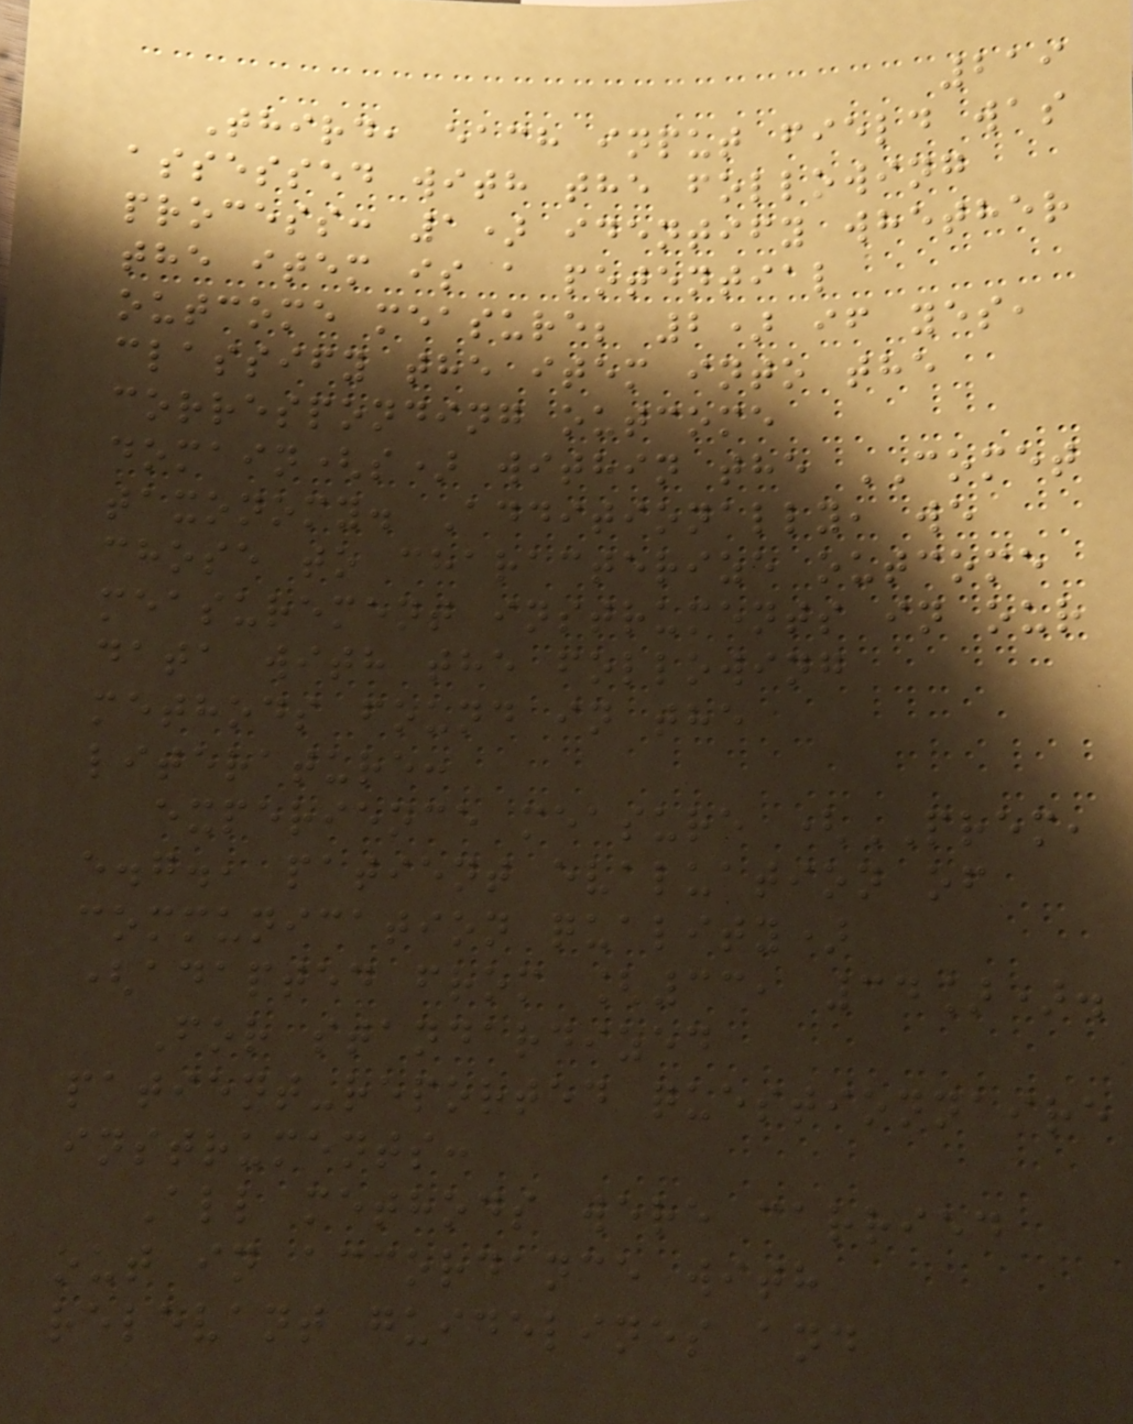219
Third, each input field was
assessed with the following
process: 1) identify whether
the item is a potential
outcome measure; 2) if yes,
classify the item into the
corresponding outcome
domain(s) within the COMET
taxonomy. Additionally, we
chose to characterize outcome
measurement instruments in our
data with the following
methods found in the
literature:
experience measure (PREM,
e.g., patient evaluation of
communication quality)
(adapted from [33, 34]).
For standardized
patient-reported questionnaire
instruments:
All methods were carried
out in accordance with
relevant guidelines and
